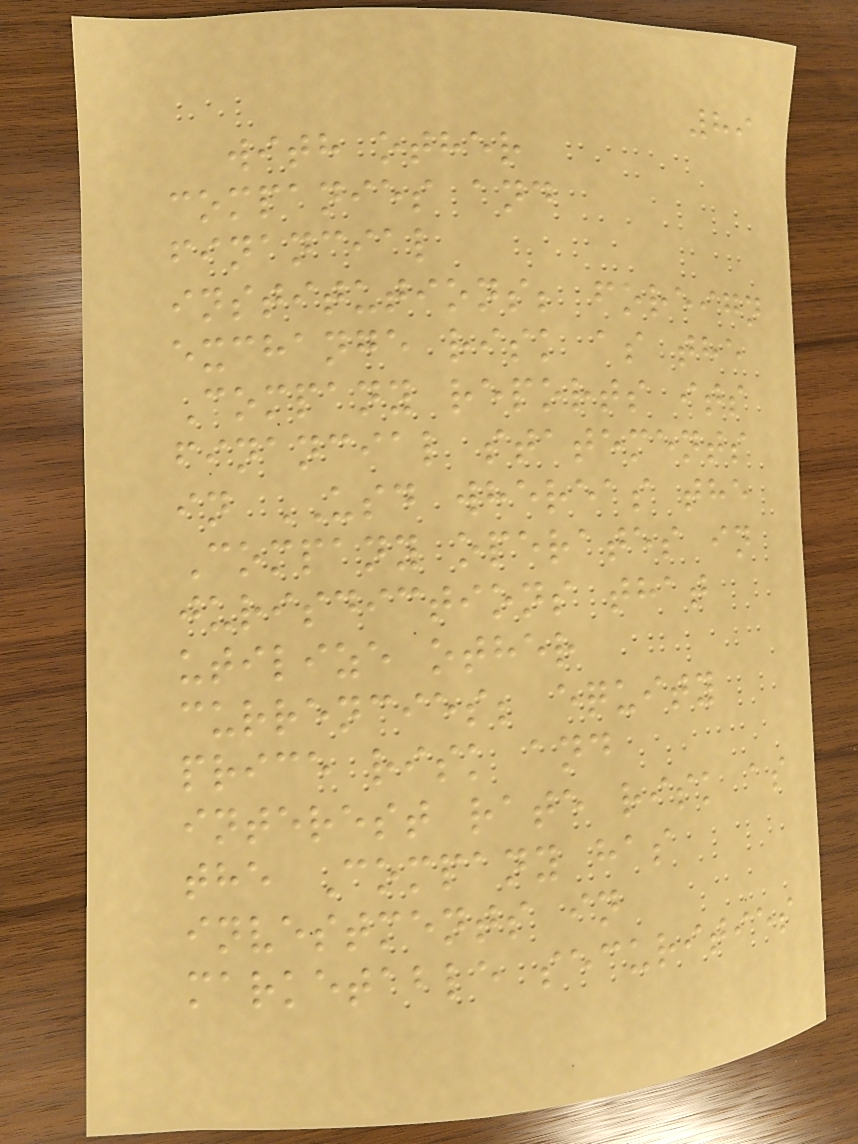89
with other
companies and
financial
institutions; foreign
exchange risk as the
Company reports its
financial statements
in USD whereas the
Company operates in
jurisdictions that
utilize other
currencies; equity
price risk and
interest rate risk as
the Company has
investments in
marketable securities
